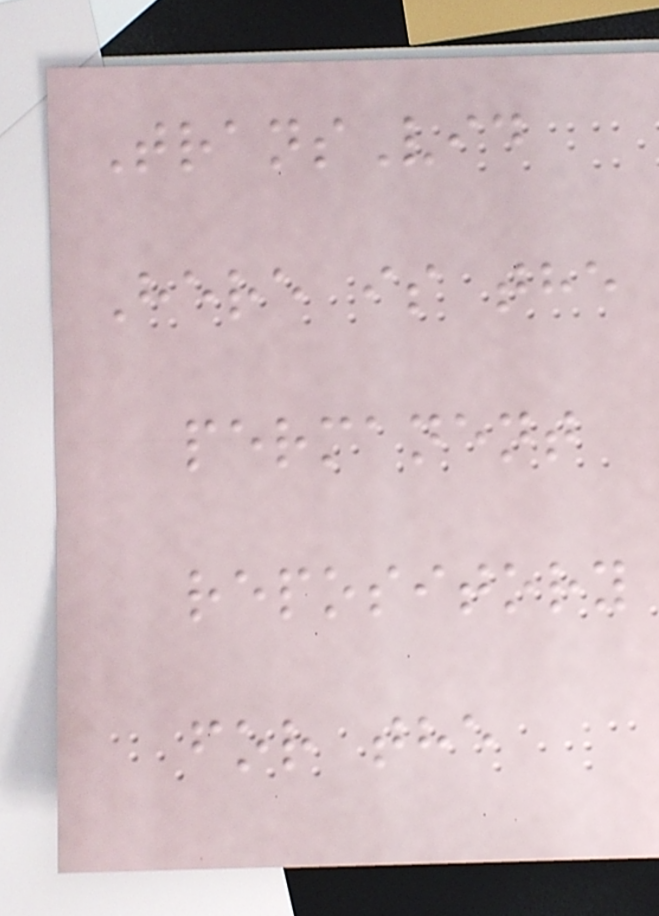TransVid
Here is the
permanent
repository
for the
